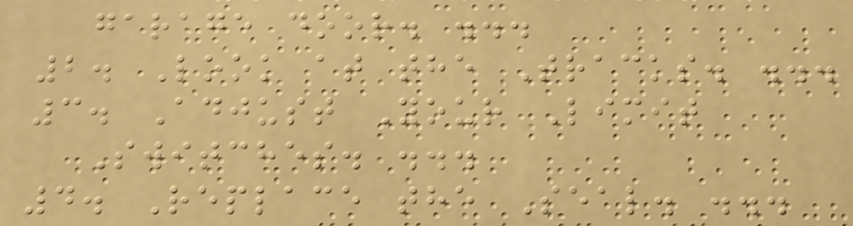garage door. ...
2. Look at the Tracks. ...
3. Adjust Your Limit
Switches. ...
4. Replace the Seal. ...
